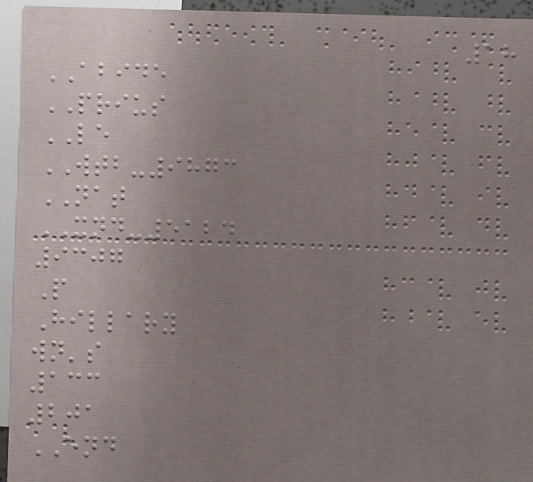18
ABIDE
PRIUS
LE
WTB-9873
NAT
XND-5124
9307
P
Hillary
wn's
133
201
END
